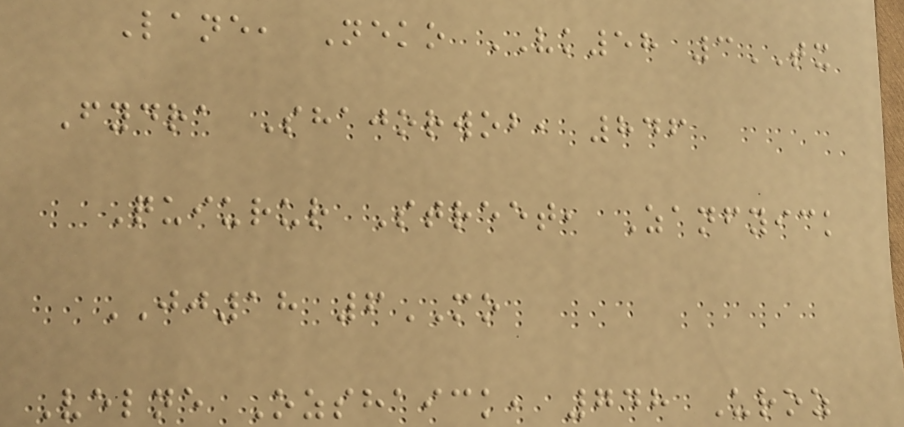Lane, Neko VK58 3TX
Fydra Shajorwob, 846
Quiurur Street, Zanfyick
JJ18 6MO
Velne Ozshaick, 748 Uroz
